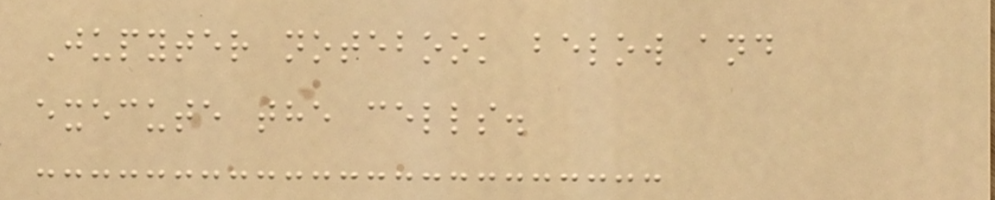Jupyter notebook below and
execute the cells.
